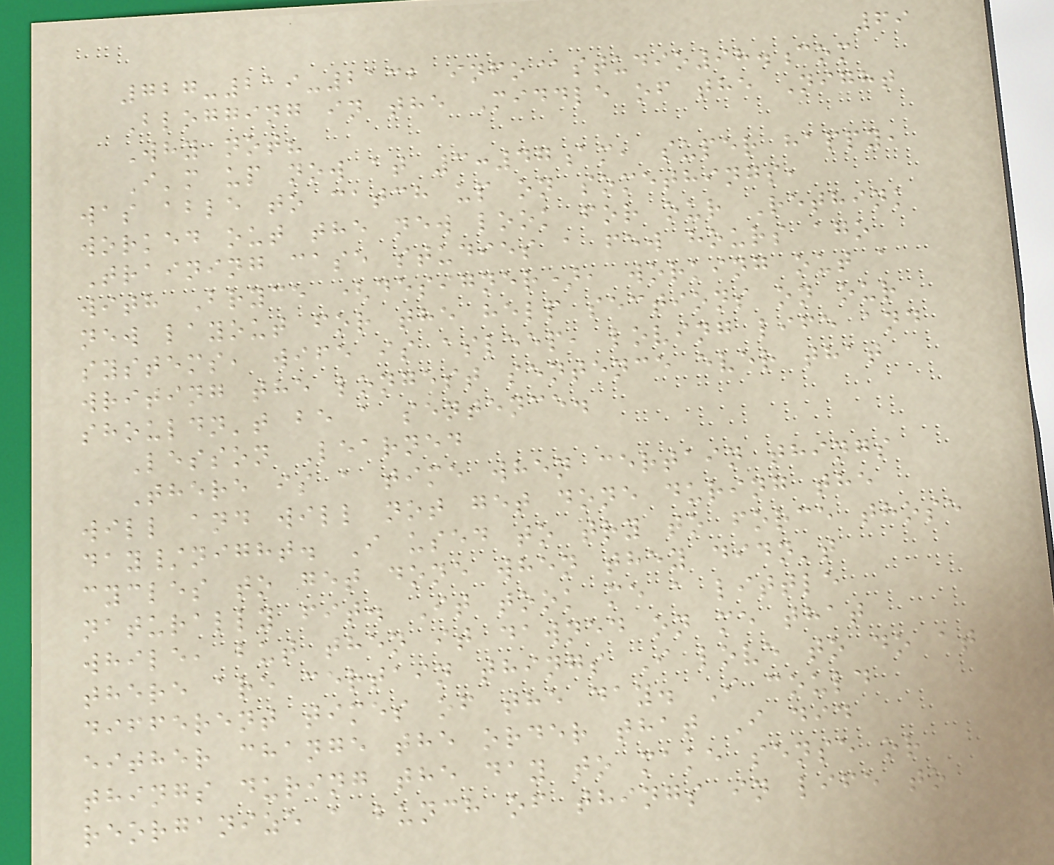69
727-219-2132 info@studio98.com
Blogging in the Middle of the Night
Why not?
I'm up now at 3:47am, super happy,
was able to catch up on somethings,
worked out the new look for our Rethink
Training case studies a few hours ago
with Bryce (designer), working out a
new layout for the help sections on our
systems, wife is asleep, loving life and
writing the longest sentence ever that
shouldn't be a sentence.
Lesson Learned
There is a time when certain things
will and will not get done during the
day/night. I used to try to force those
cycles to get done when they didn't
naturally fit. It took me a little
while, but then it dawned on me that
there are certain things I love to do at
different times of the day. I could
either change the order that I did
things during the day to make sense or
reorganize a bunch of things in life to
